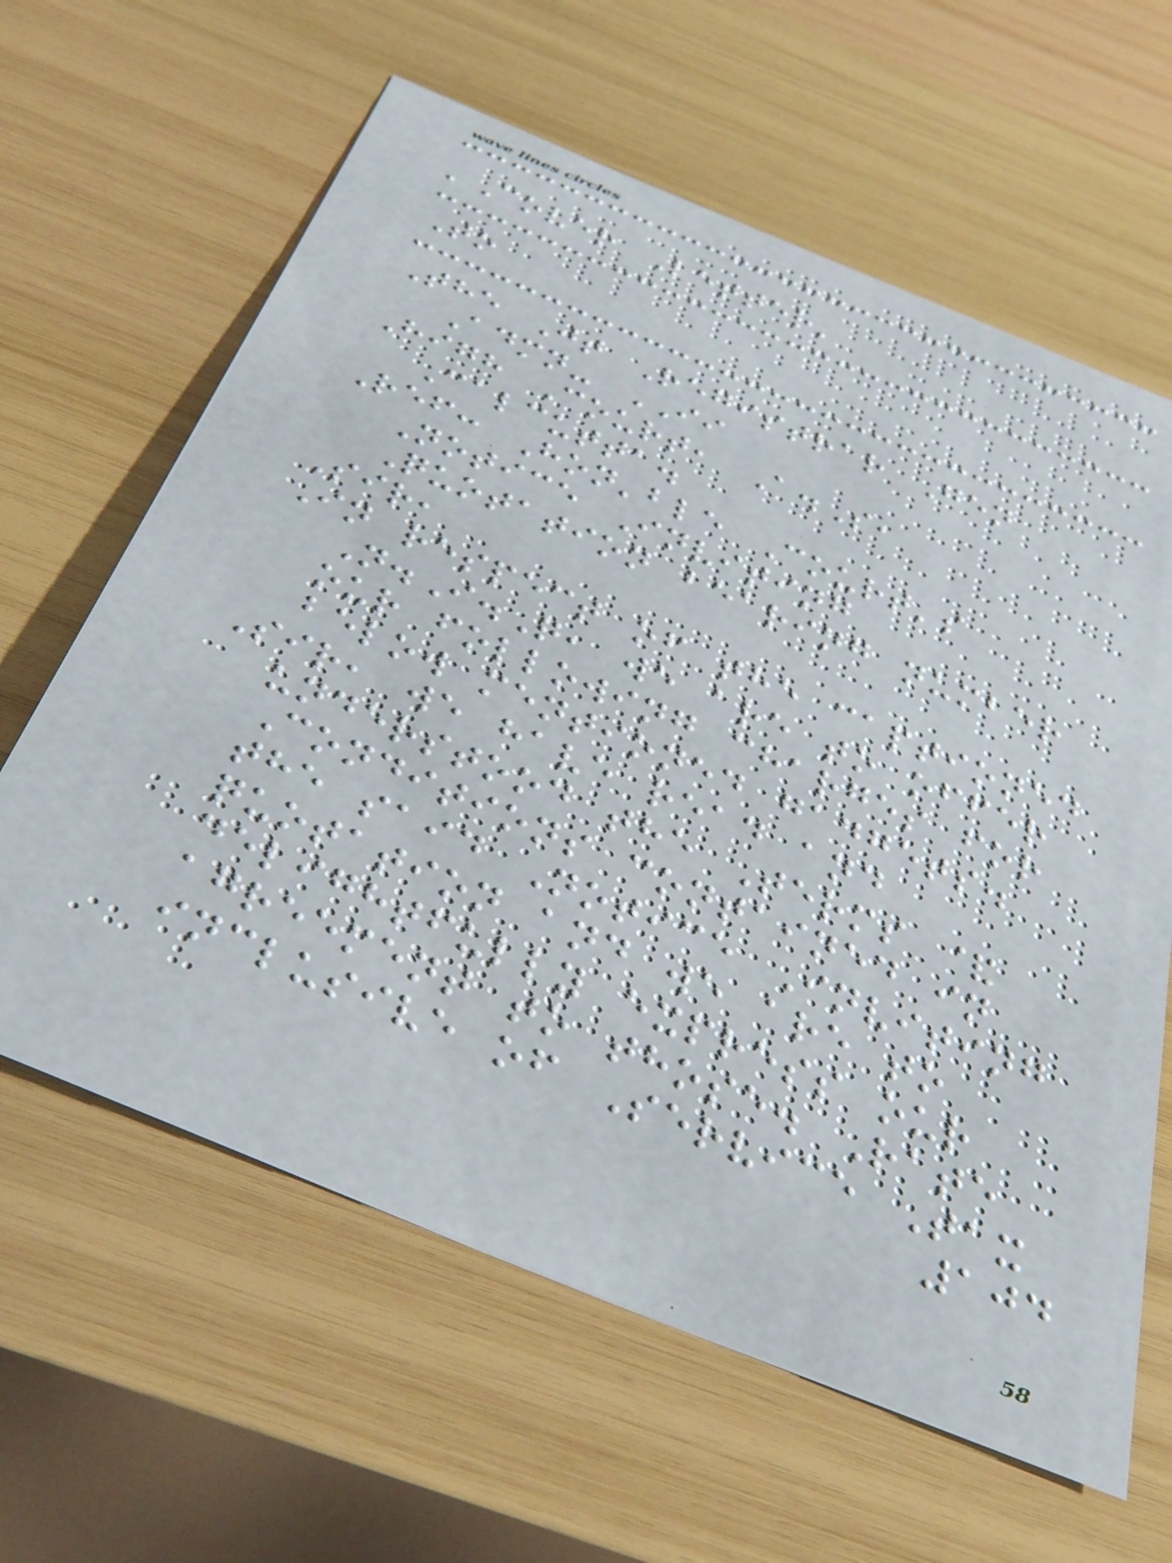'Cover Letter'
To
The Jt Registrar Gen
Admn- II
High Court, A.S,
Calcutta.
Ref: Hon'ble Court's
Notice Inviting
Quotation bearing number
Sir,
In respect of the captioned
N.I.Q, we are to offer
our following charges for
below mentioned gadgets.
Sir, we have read and
understood the Terms &
Conditions contained in
the said Notice Inviting
quotation and we are to
delightfully express our
agreement to those. Rate
inclusive of Service Tax
104
